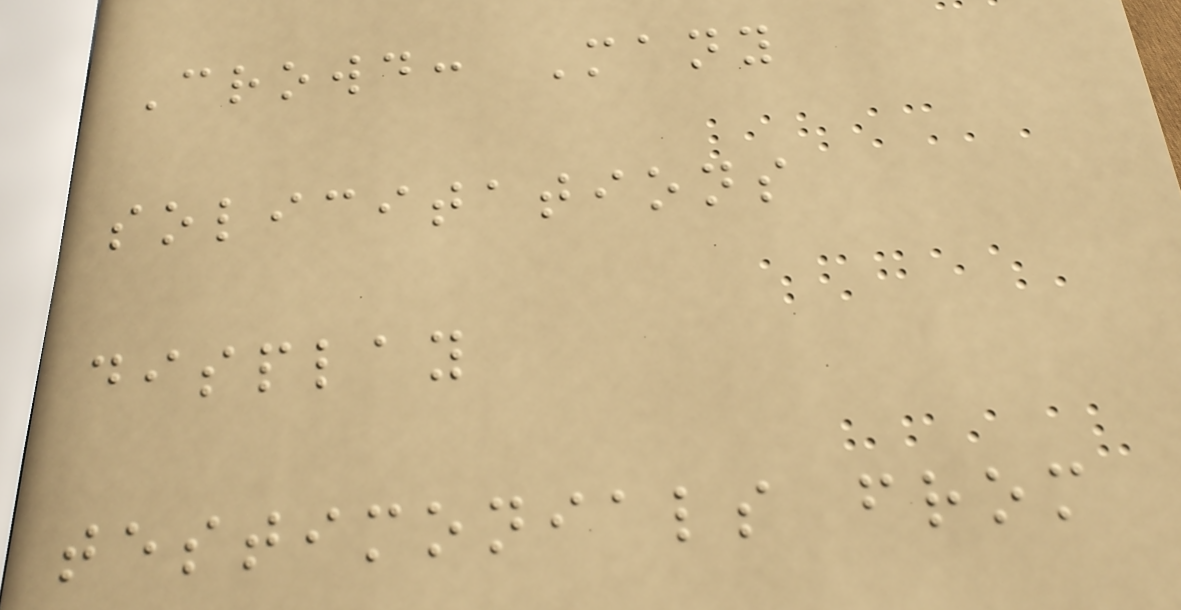Crowd: Many
solicitations
display
testimonials from
